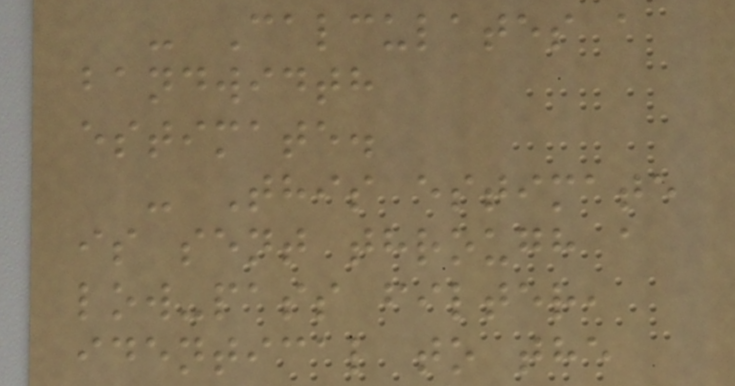- Calculates a
bandwidth
estimate.
- This estimate
is sent through a
low-pass filter,
identical to the
